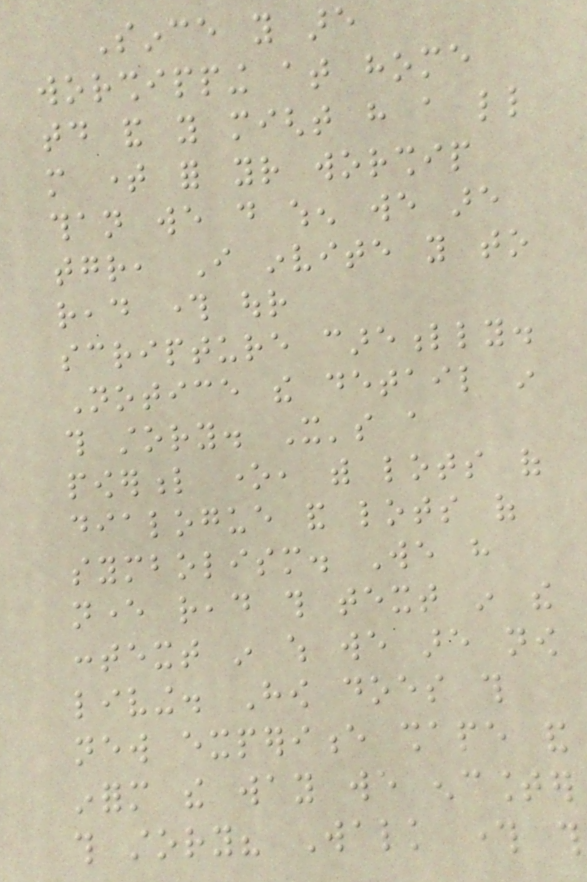Since you are
worshipping at home
today and you might have a little
more time for your worship
than we do when we are
together, I invite you to
read through our
scripture carefully.
Notice the detail in
this story. It's a
powerful one, with lots of
dialogue and lots of
symbolism. We have
never read this text in the
context in which we are now
living. How does this
new experience shape and
inform the way we encounter
this story? Walk through this
